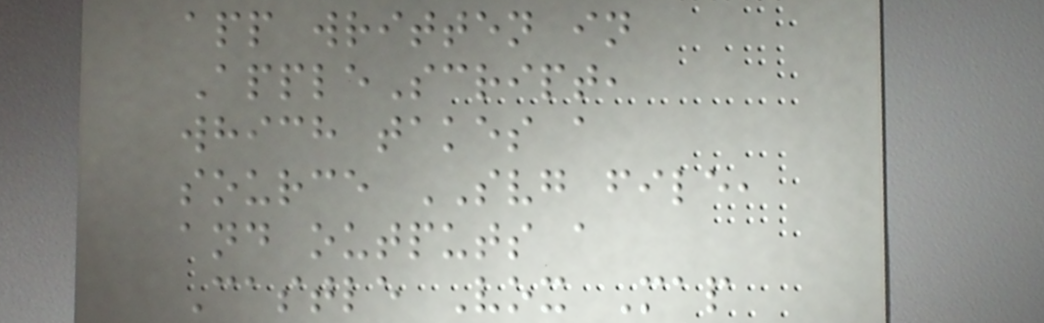app written in
AppleScript,
which takes a
source SVG file,
and outputs a
Castle Vox Map
